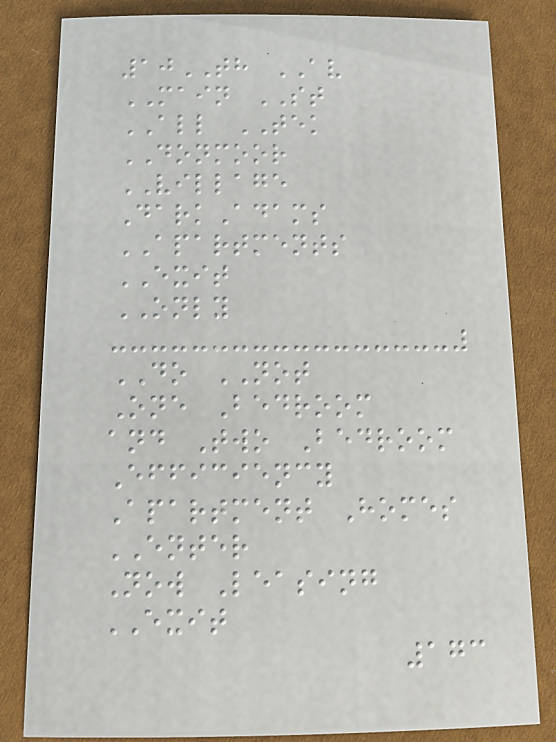10TH AV
MAIN ST
ALL TEK
DONMOOR
VILLAGE
DarkAdams
APARTMENTS
EXIT
ONLY
DO NOT
One Bedroom
and Two Bedroom
Efficiency
Apartment Homes
ENTER
Now Leasing
EXIT
173
